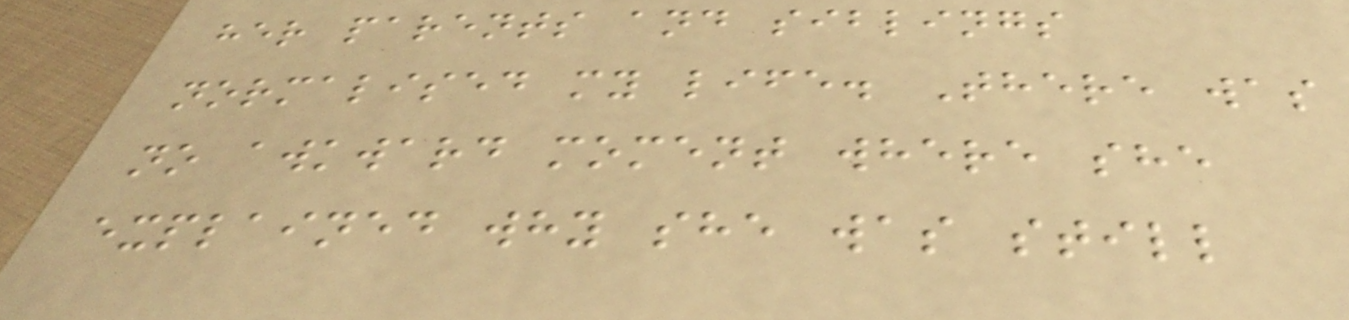her parents and siblings
normalised my life. There was
no awkward moment where she
explained why she was still
